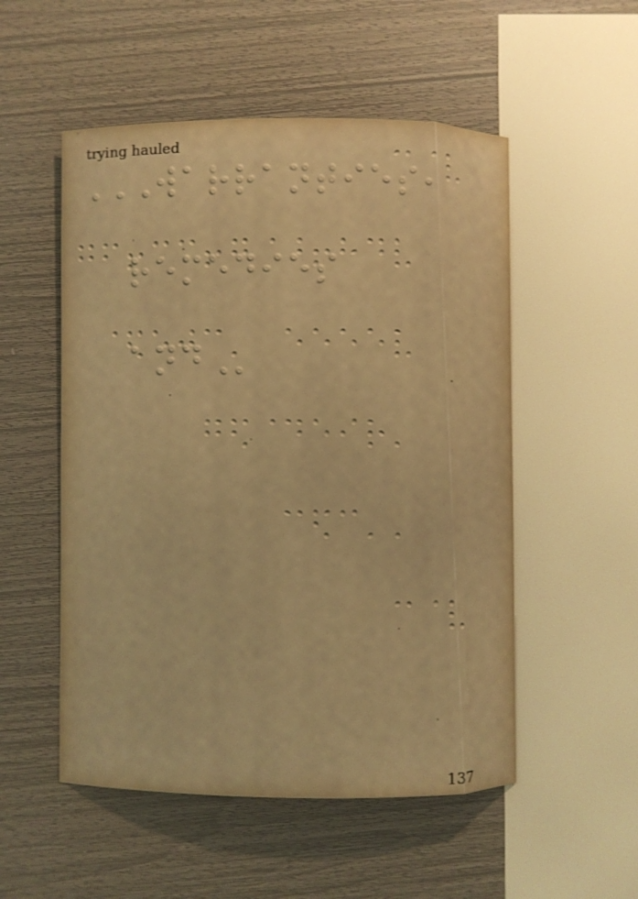WARRANTIES,
REMEDIES
AND
